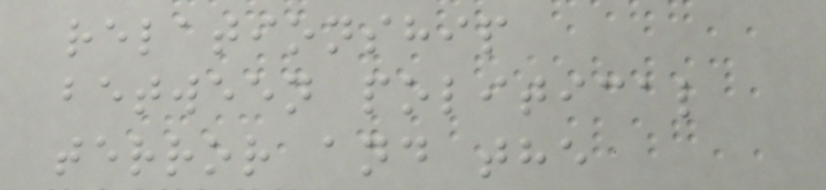relationship
between political
terror and the
